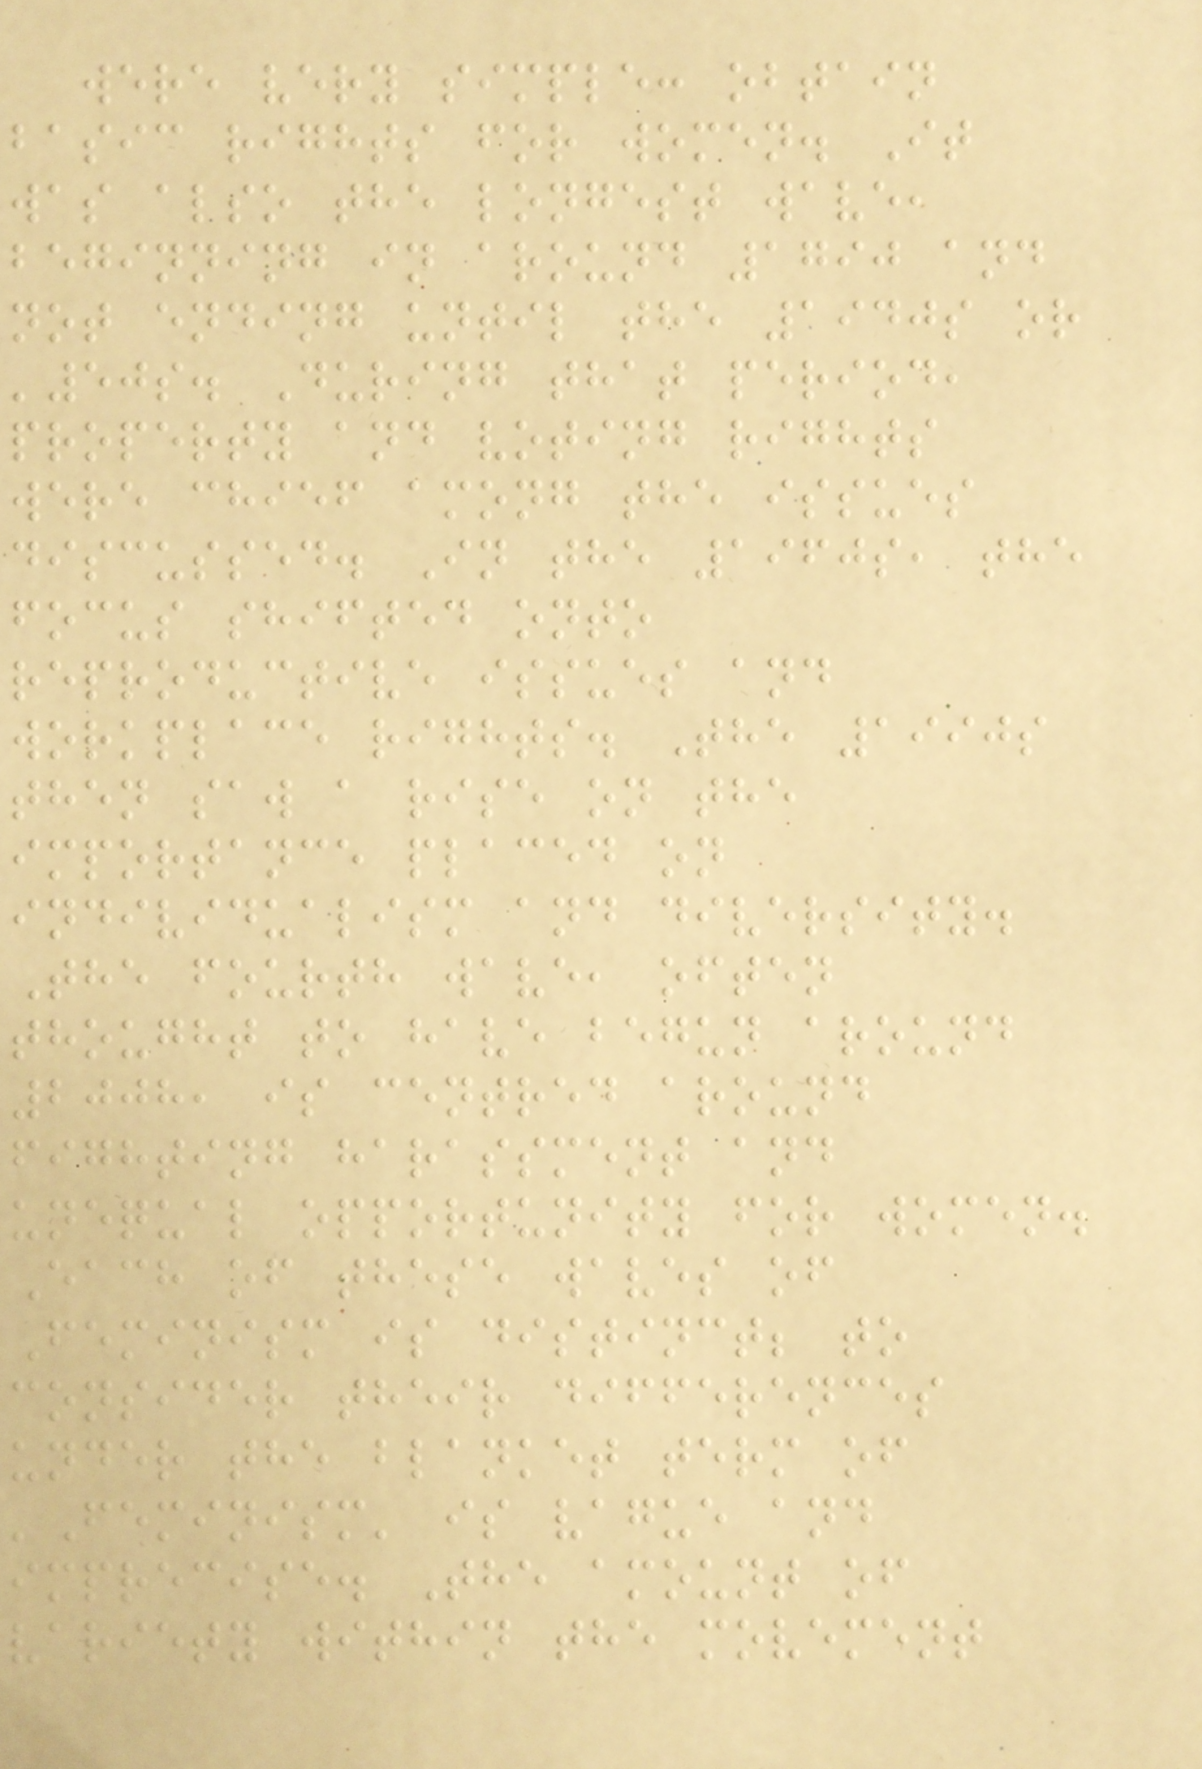were very simple: obtain
basic rights for women. It
was also the longest wave,
beginning in around 1790 and
not ending until the 1940s or
'50s. During that period,
property and voting rights
were chief among the issues
discussed. In the 1960s, the
focus shifted onto
reproductive issues and
workplace rights. The 1990s
then saw a rise on the
importance placed on
individualism and diversity.
The fourth wave, often
thought to have begun around
2008, is centred around
fighting harassment and
unequal opportunity for women.
Each of these waves of
Feminism is distinct; to
consider their differences
under the blanket term of
'Feminism' is vague and
imprecise. The amount of
variety within the movement
